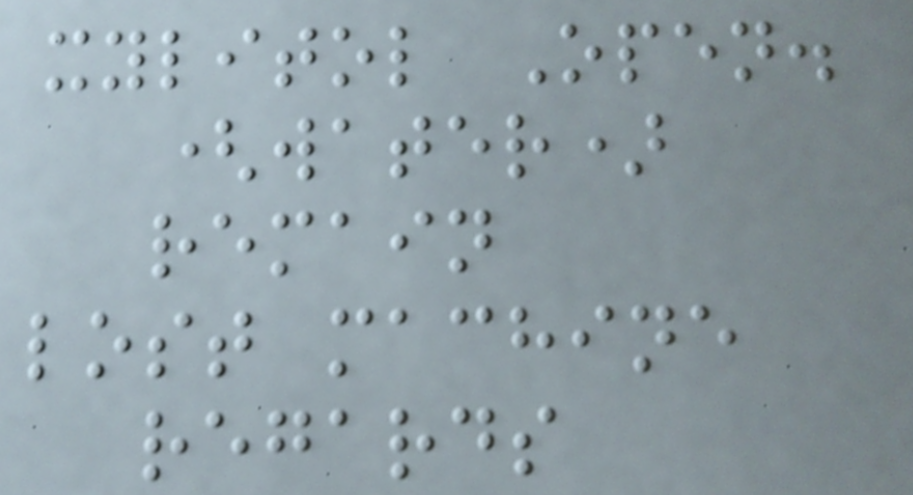xylitol Open.
(water)
remain
lost machine
regards
